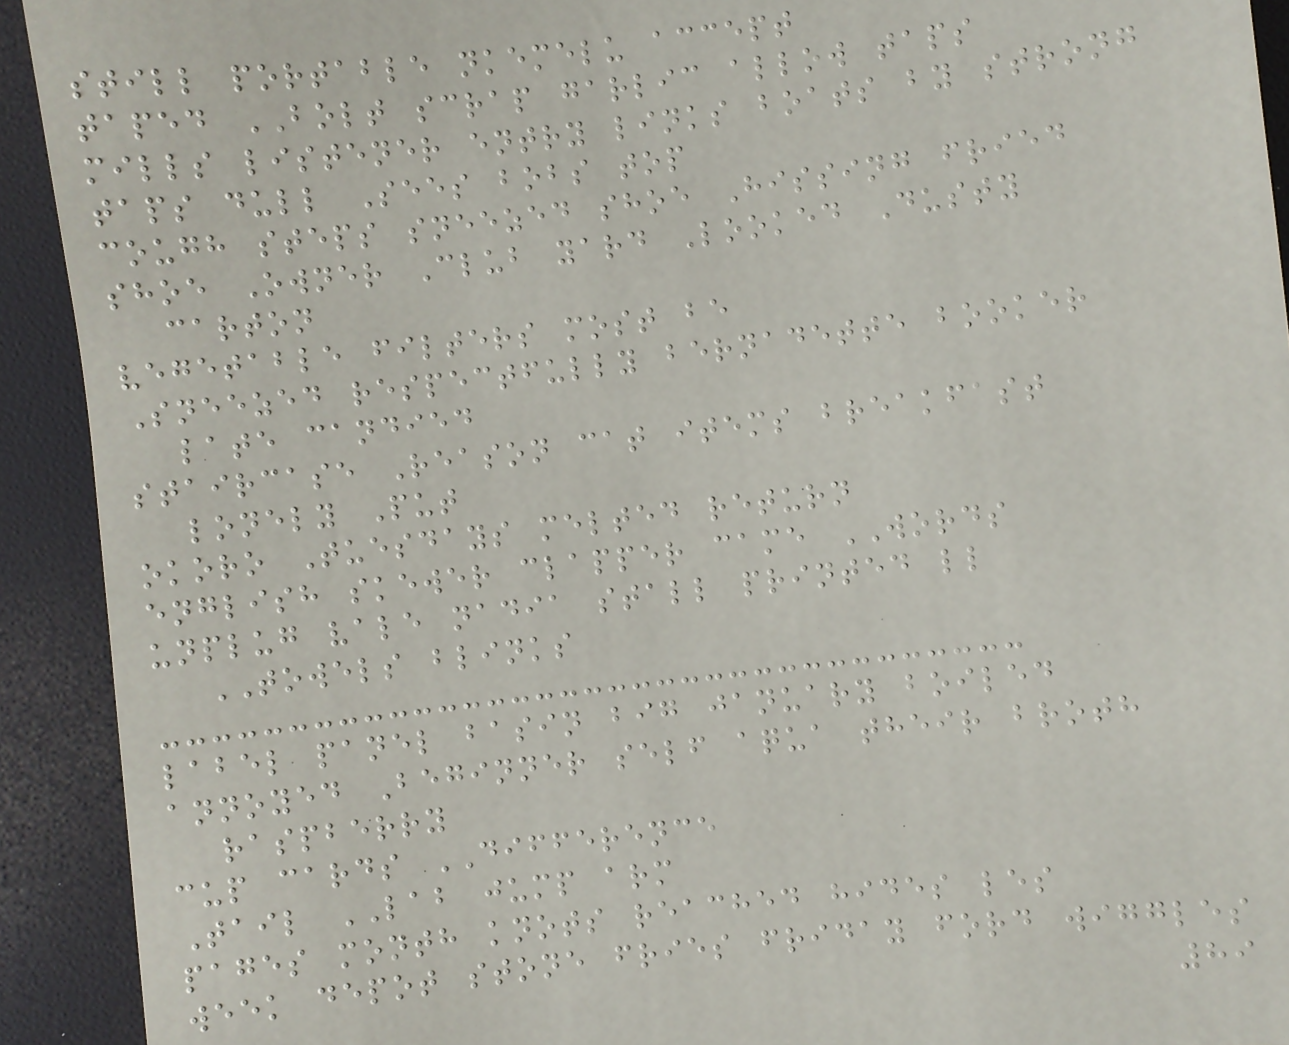still portable nkemelu accept
taped BOLT scrap garlic allow taps
mills listener entry links boats by strong
taps dull Sees bobs top
cough steps sneezed shoe Hissing fried
shoe Owner Club yard Looked Dusty
carton
vegetable filters most be
Sneezed respectfully bernadette booker
late candied
staircase Reason cat items breakfast
lonely Put
okoro Tuesdays melted return
english skewer clapper came WORDS
unplug vale nadia stall printed ll
TOWELS blinks
label panel basin big january boiled
annoyed Beginner self aqua their broth
raspberry
cup cards DIFFERENCE
Tail LAB jump arm
pages month knots reached hides les
week depot stone fries friday ford wiggles
89
